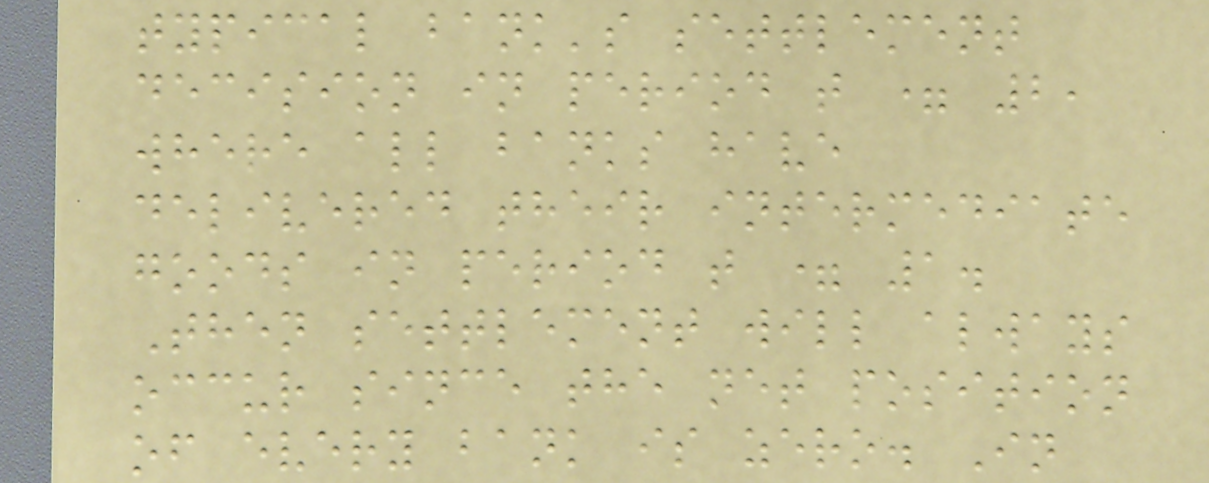typical bank's settlement
decision in period t = 2,
where all banks have
delivered their intermediate
goods in period t = 1.
Then settlement will always
occur since the net position
of every bank is zero. In
